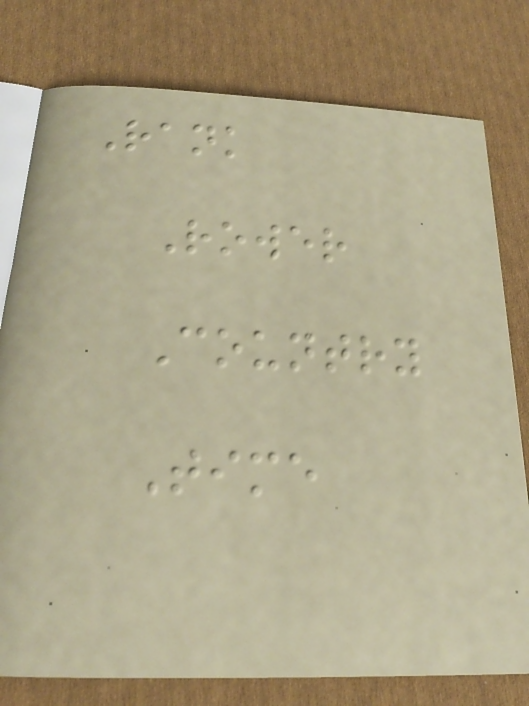Rank
Rower
Country
Time
